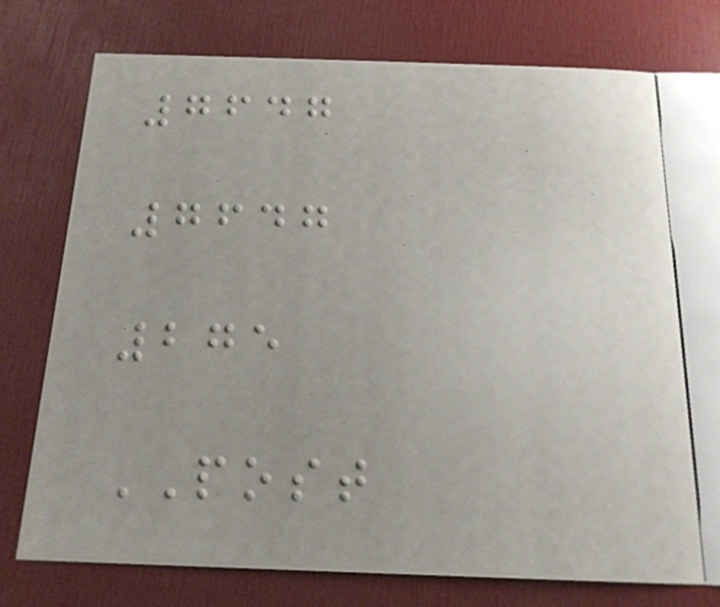7647
7647
275
POST
